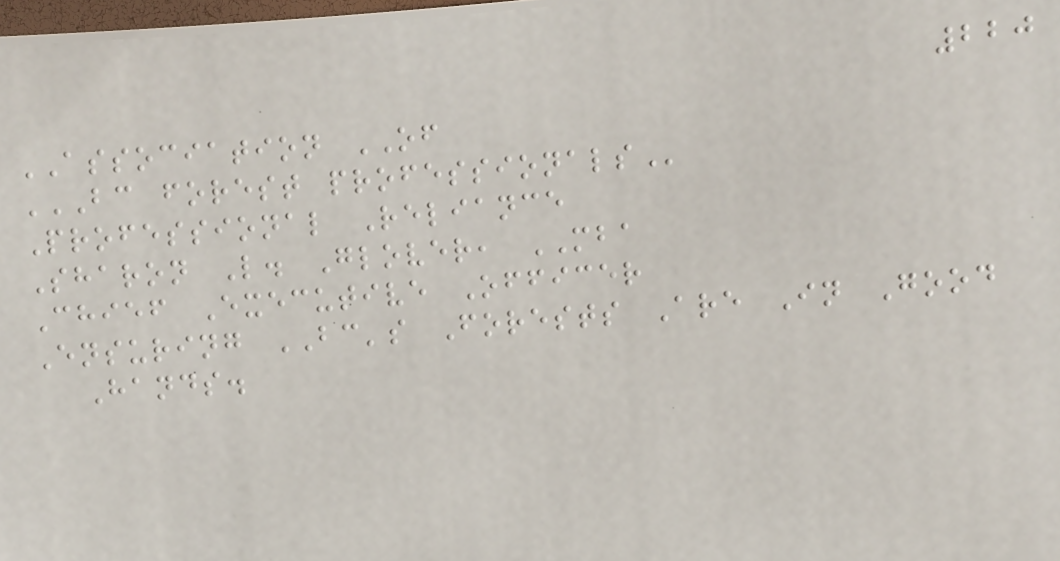220
ASSOCIATION OF
BC FOREST PROFESSIONALS
Professional Reliance
Sharon L. Glover, MBA
Chief Executive Officer
Ensuring BC's Forests Are In Good
Hands.
